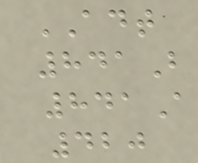ADT
841B
841A
420
